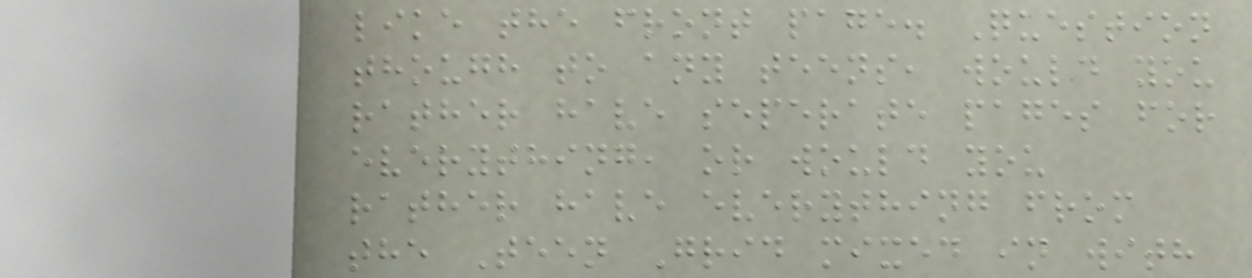like the front page. Question
though to any teens, would you
rather have seperate pages for
everything, or would you
rather have everything from
the Teen Grid mixed in with
